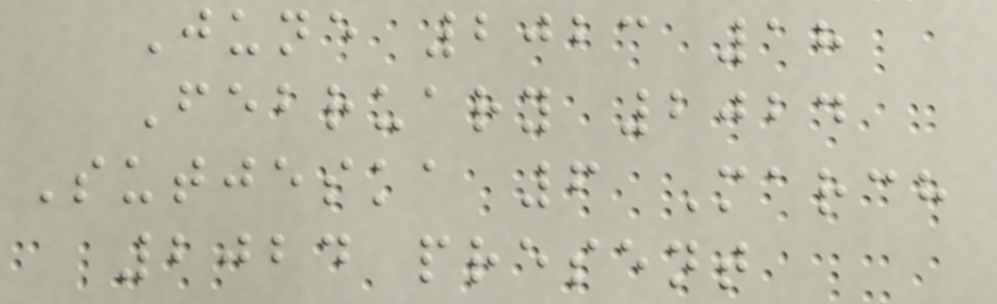June 2023 18
February 2024
Sutjeska 6 March
2024 present
